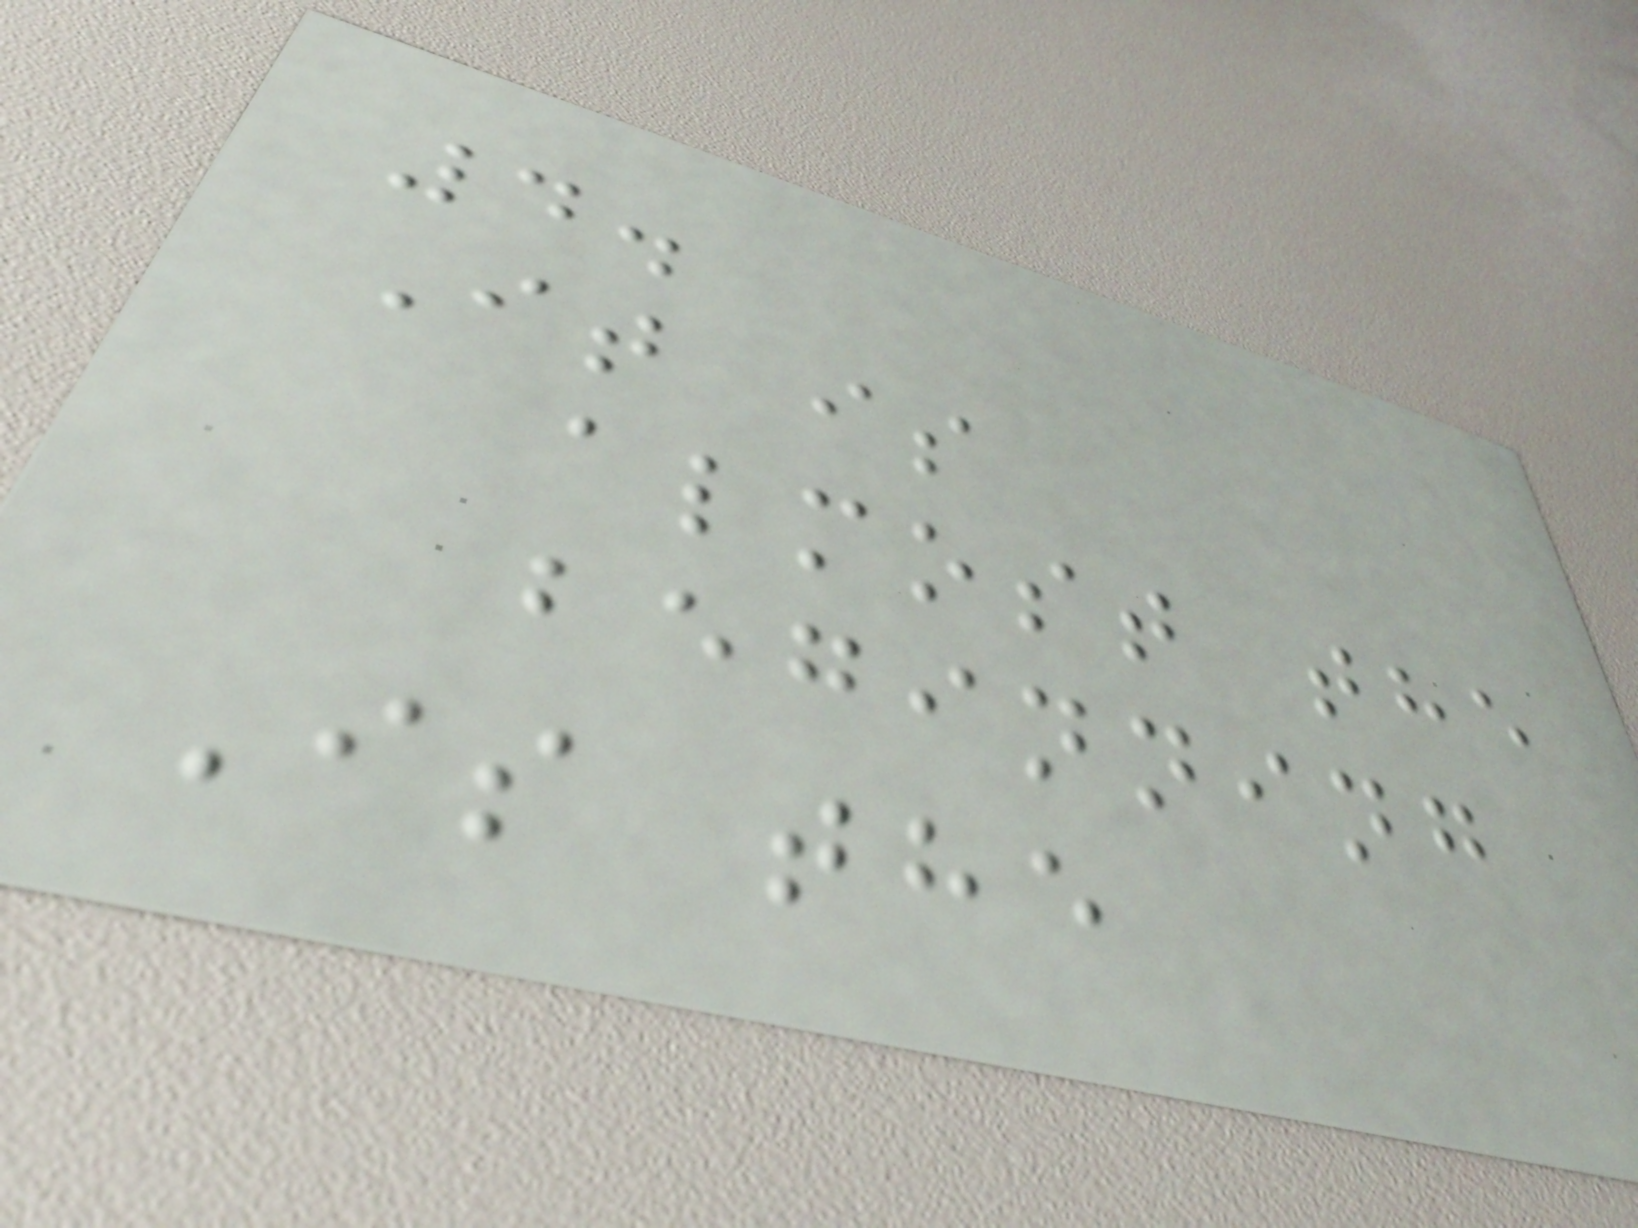4.
It is
almost the
beginning
Is the
